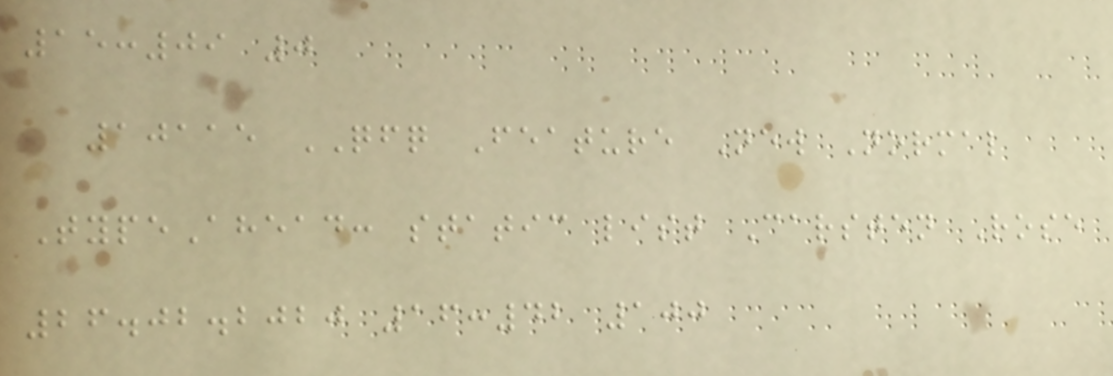15:09 0
10115 QFQ Feature New Normal
TypeAhead: static list Carsten Rose
26.02.2020 16:42 100
